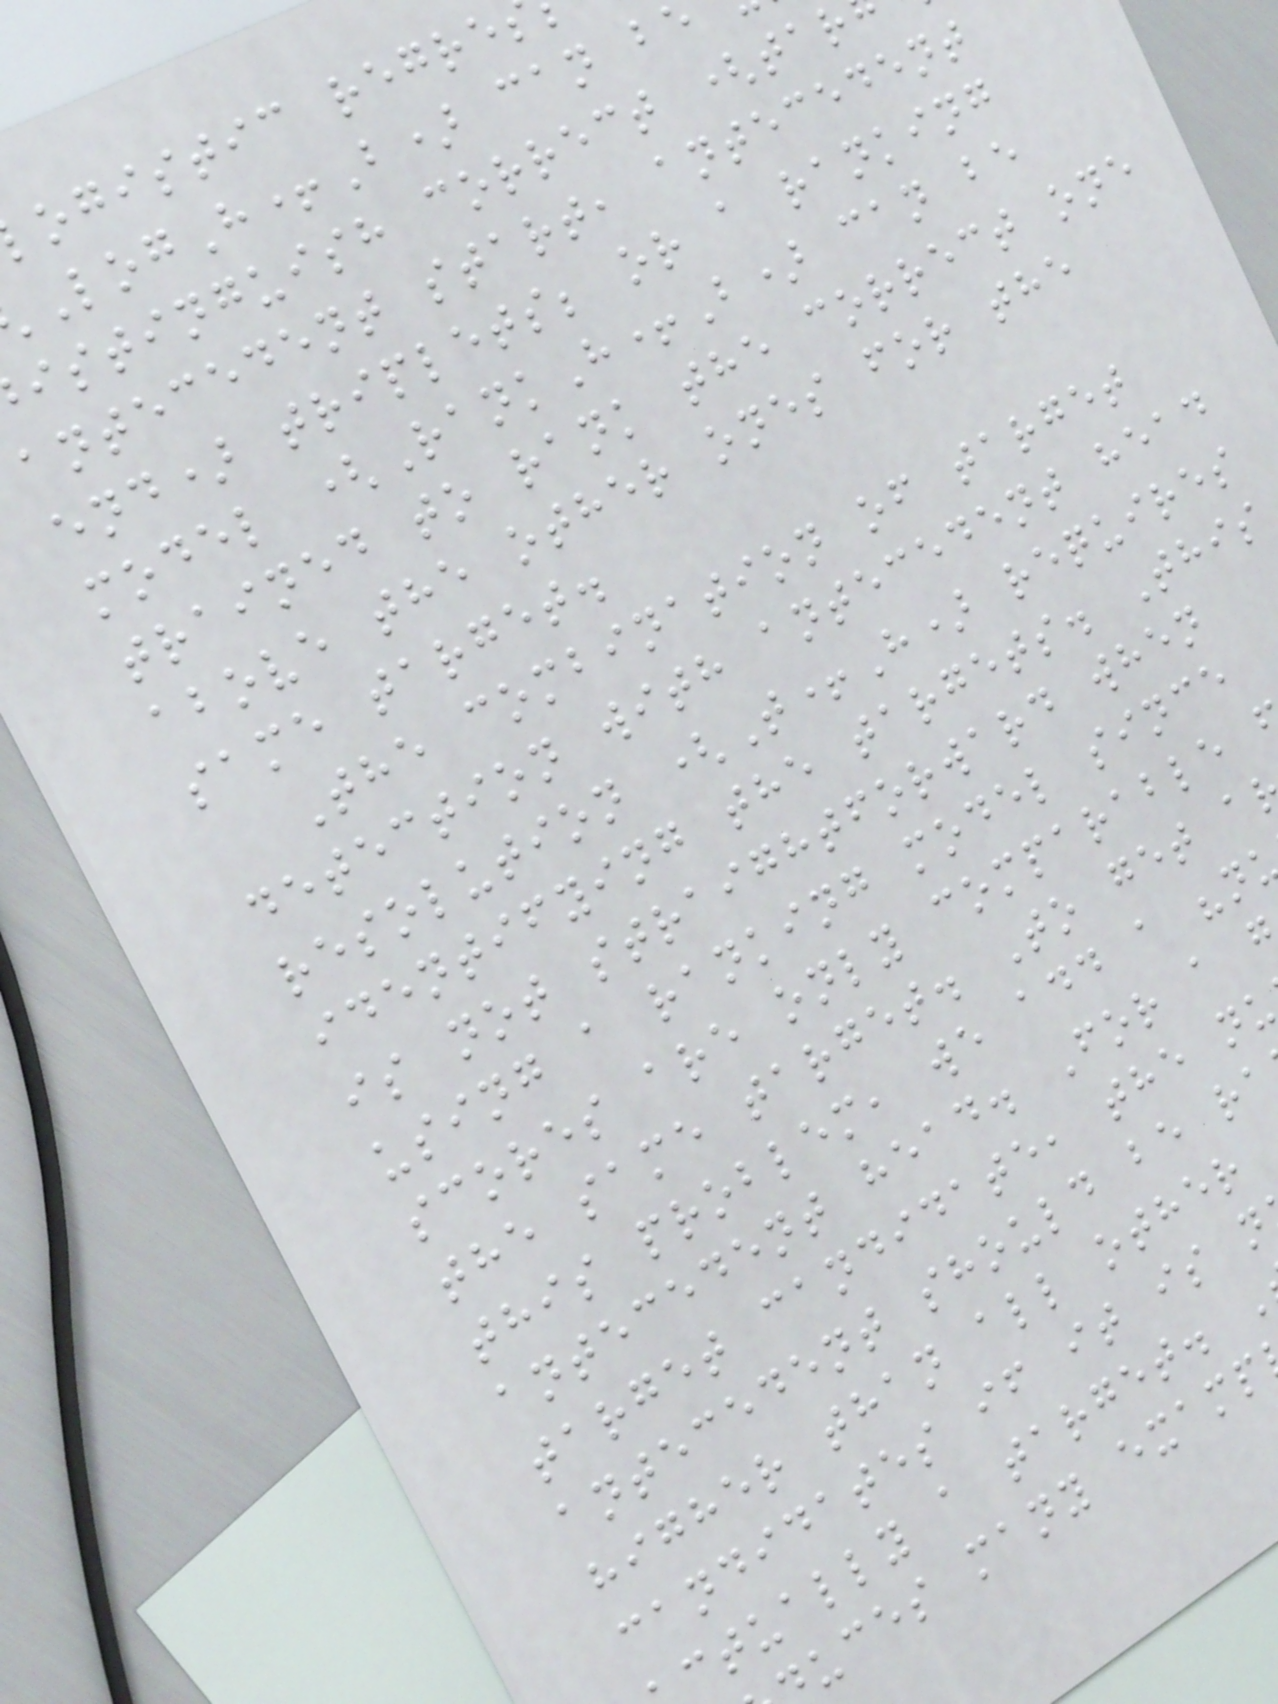ogistic regre
LogH+B) can be
istinguish correct (tar
antecedent start, antecedent
end) triplets; or a ranking
model (RankH+B) can be
trained to rank the correct one
above the other ones for the
same target.
The combination of target
detection with antecedent head
resolution (T+H) requires
identifying the targets. This
is not straightforward when
using a ranking model since
scores are only comparable
the same target. To get a
this problem, we add a "n
antecedent head. For a
target candidate, the nu
antecedent should be ra
higher than all other
candidates if it is n
ctually a target.
uces many examp
